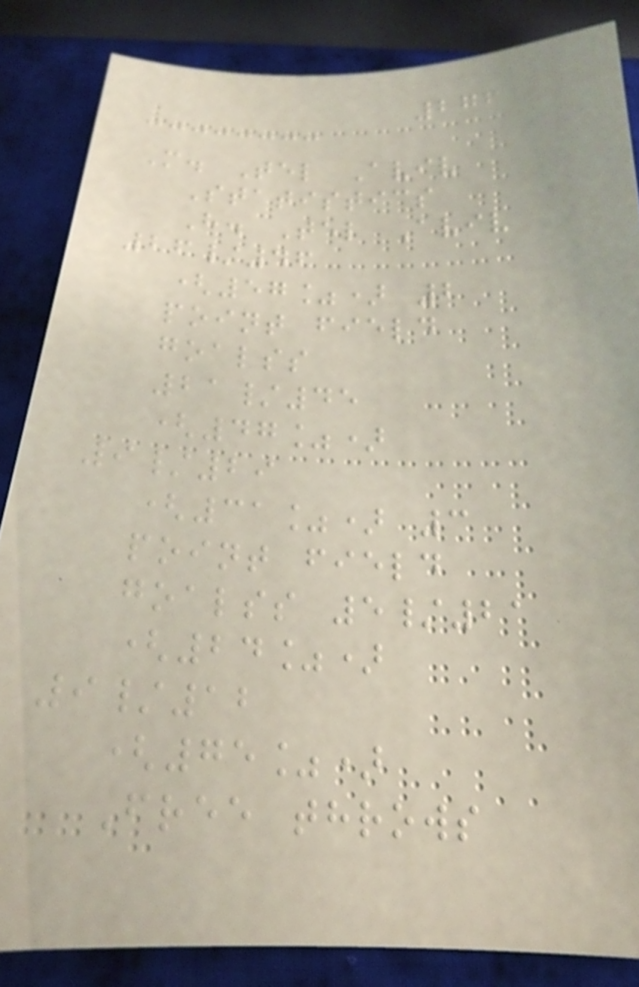276
M. Tel Aviv
Statistics
H. Tel Aviv
26/46
(57%) 2
point field
goalss
21/45
(47%)
9/29
(31%) 3
point field
goalss 5/21
(24%)
9/12
(75%)
Free throws
